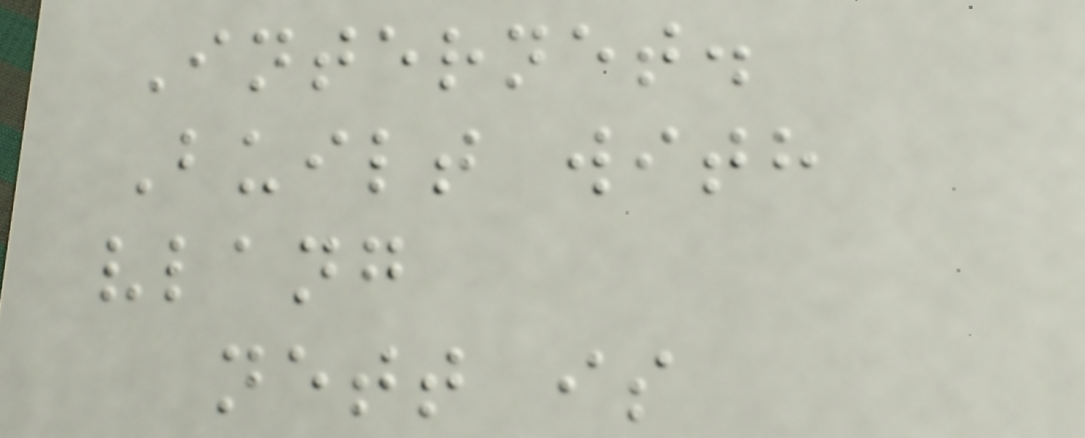Internet.
Built with
vlang
nett is
